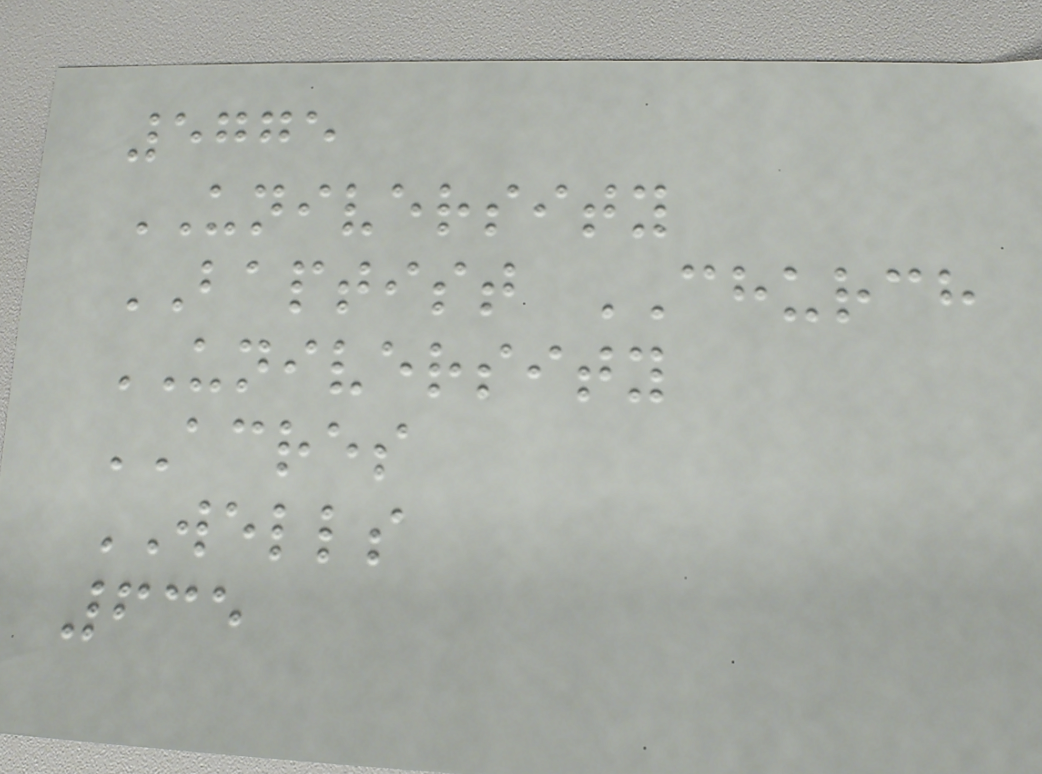5775
UNIVERSITY
BAPTIST CHURCH
UNIVERSITY
ACRES
WELLS
635
